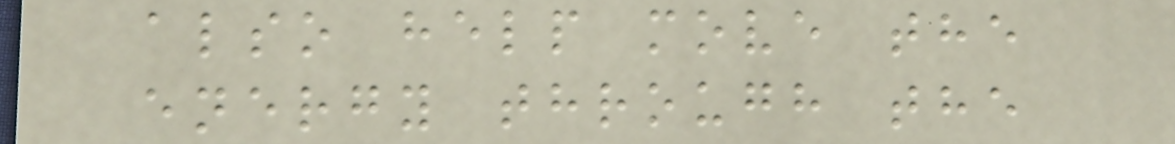also help move the
energy through the
